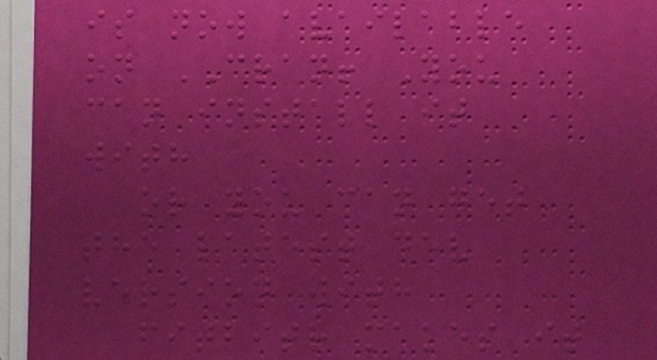is now available
on CRAN! You
can install it
with
or you can get
the latest dev
version with
fitbitr makes it
